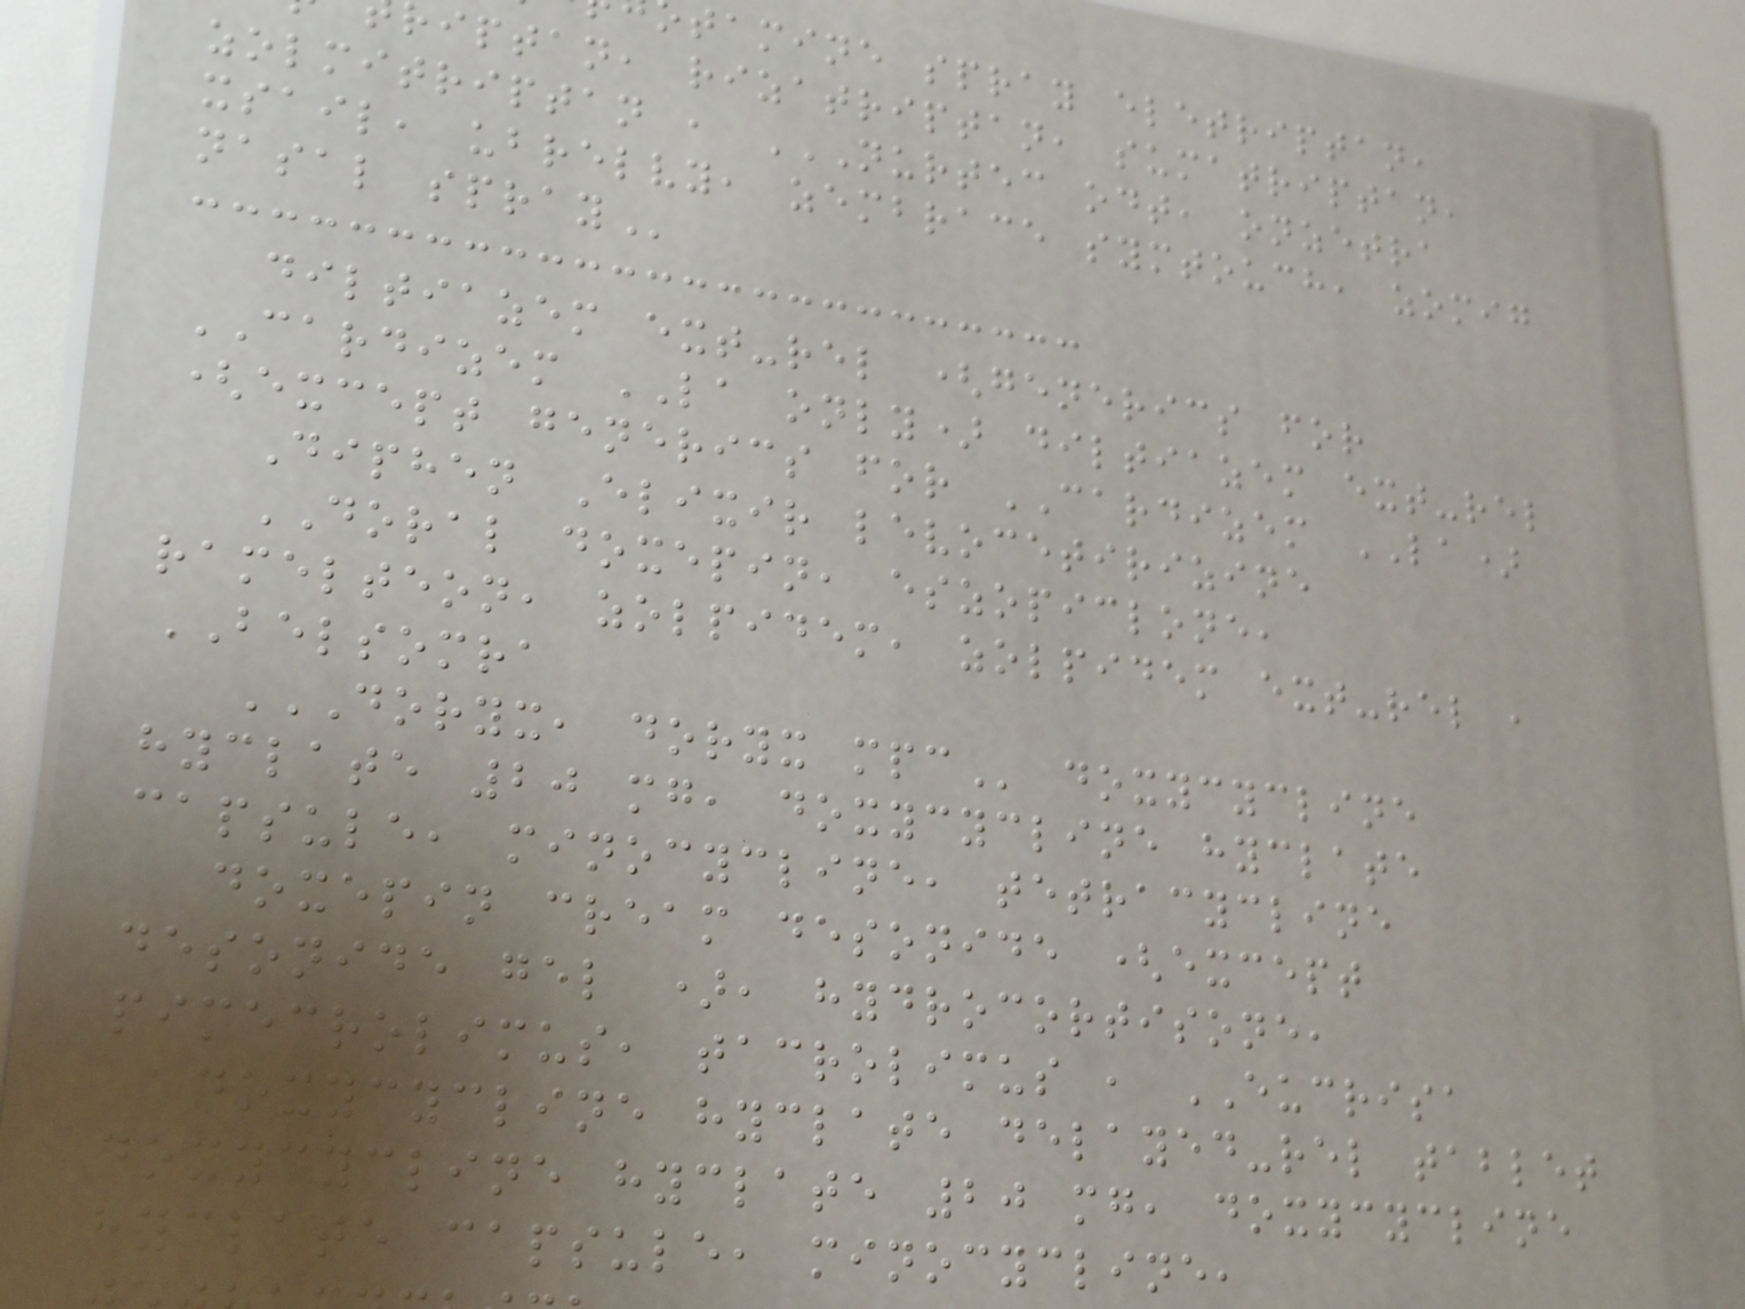tamine spray eletriptan,
iptan, rizatriptan, sumatriptan,
zolmitriptan , NURTEC ODT, ONZETRA
xsail, ubrelvy, zembrace symtouch, zomig
nasal
diltiazem ext-rel (generics for
CARDIZEM LA only) diltiazem ext-rel
(except generics for CARDIZEM LA)
Diphen Elixir levocetirizine
DORAL doxepin, eszopiclone,
ramelteon, zolpidem, zolpidem ext-rel ,
BELSOMRA
DORYX, DORYX MPC doxycycline
hyclate 20 mg, doxycycline hyclate
capsule, minocycline, tetracycline
doxepin cream desonide (except
desonide gel ), hydrocortisone,
pimecrolimus, tacrolimus , EUCRISA
doxycycline hyclate delayed-rel tablet
doxycycline hyclate 20 mg, doxycycline
hyclate capsule, minocycline,
